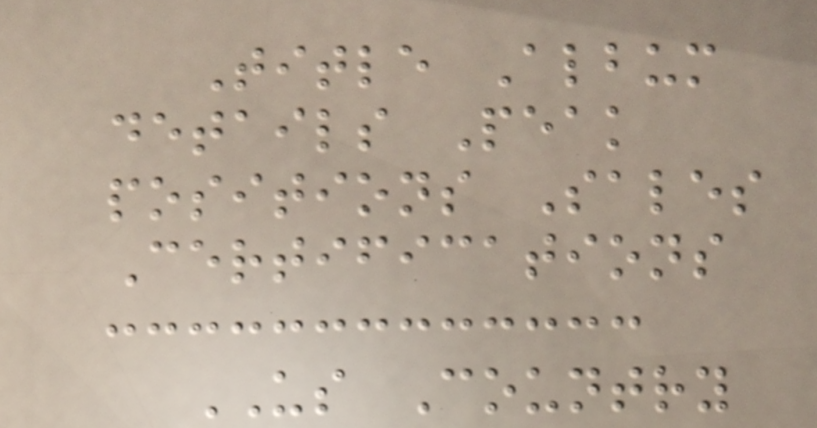Title Album
details Peak
positions Sales
Certifications
US Country
